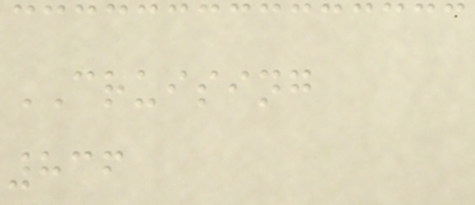CRUISING
836
